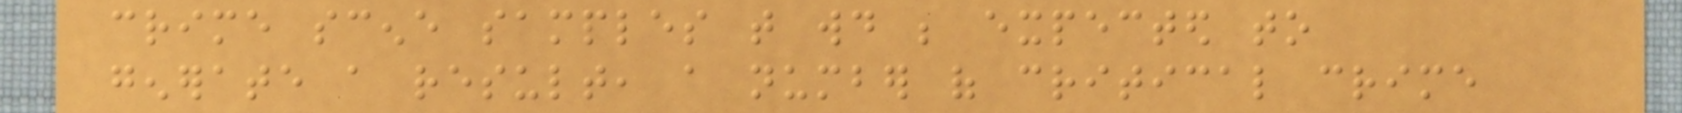crime scene samples that would be expected to
generate a result, a number of critical crime
